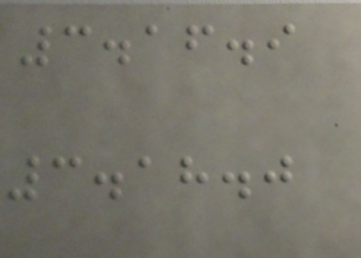3.16.9
3.18.0
